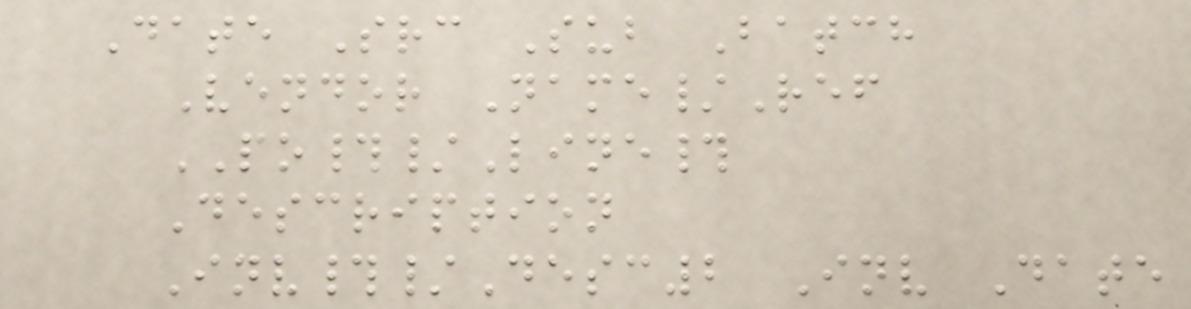Date Src Sub Batch
Vendor Name/Ref
PO#/Line#
Description
Inv#/Desc2 Inv Date
